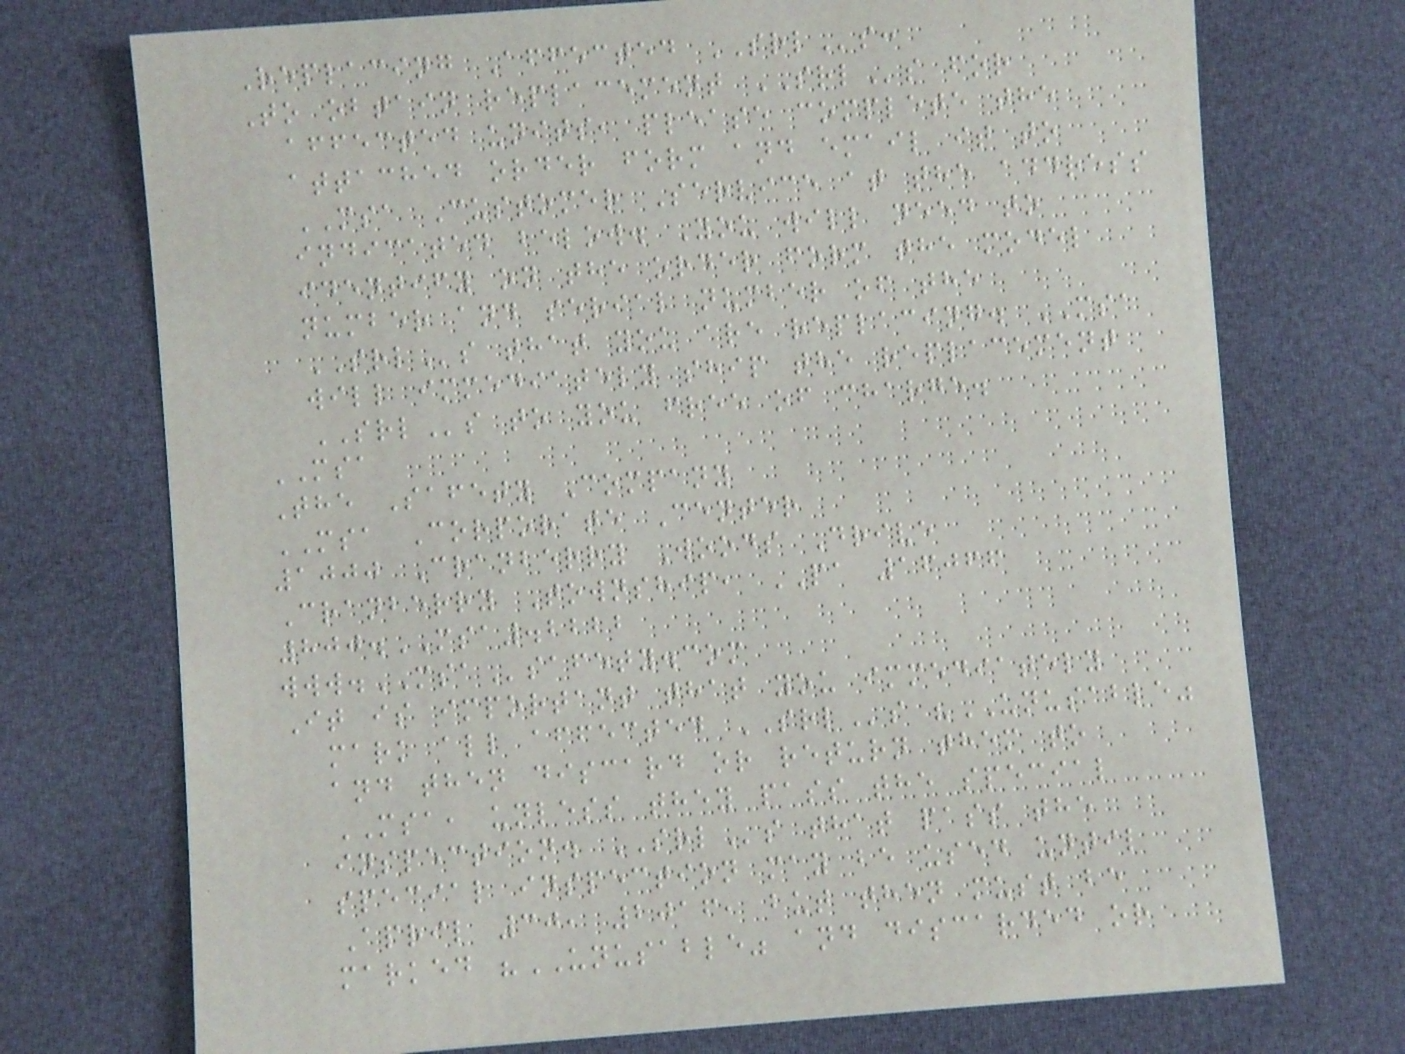Replacing Affected SRLs:
To obtain replacement SRLs for
affected units, please complete the
attached order form and email it to
MSA Customer Service at the address
indicated below. You will need to
identify on the order form the model
number and serial number of the
SRLs that you are replacing. MSA
will immediately ship the replacement
SRLs to you free of charge.
MSA
The Safety Company
MSA Corporate Center
1000 Cranberry Woods Drive
Cranberry Township, PA 16066
800.MSA.2222
www.MSAsafety.com
It is important that you immediately
mark all affected SRLs "UNUSABLE"
and then discard or return them to
MSA, unless they pass the special
inspection. SRLs that pass the
special inspection may be used until
April 30, 2016, but then must be
marked "UNUSABLE" and discarded or
